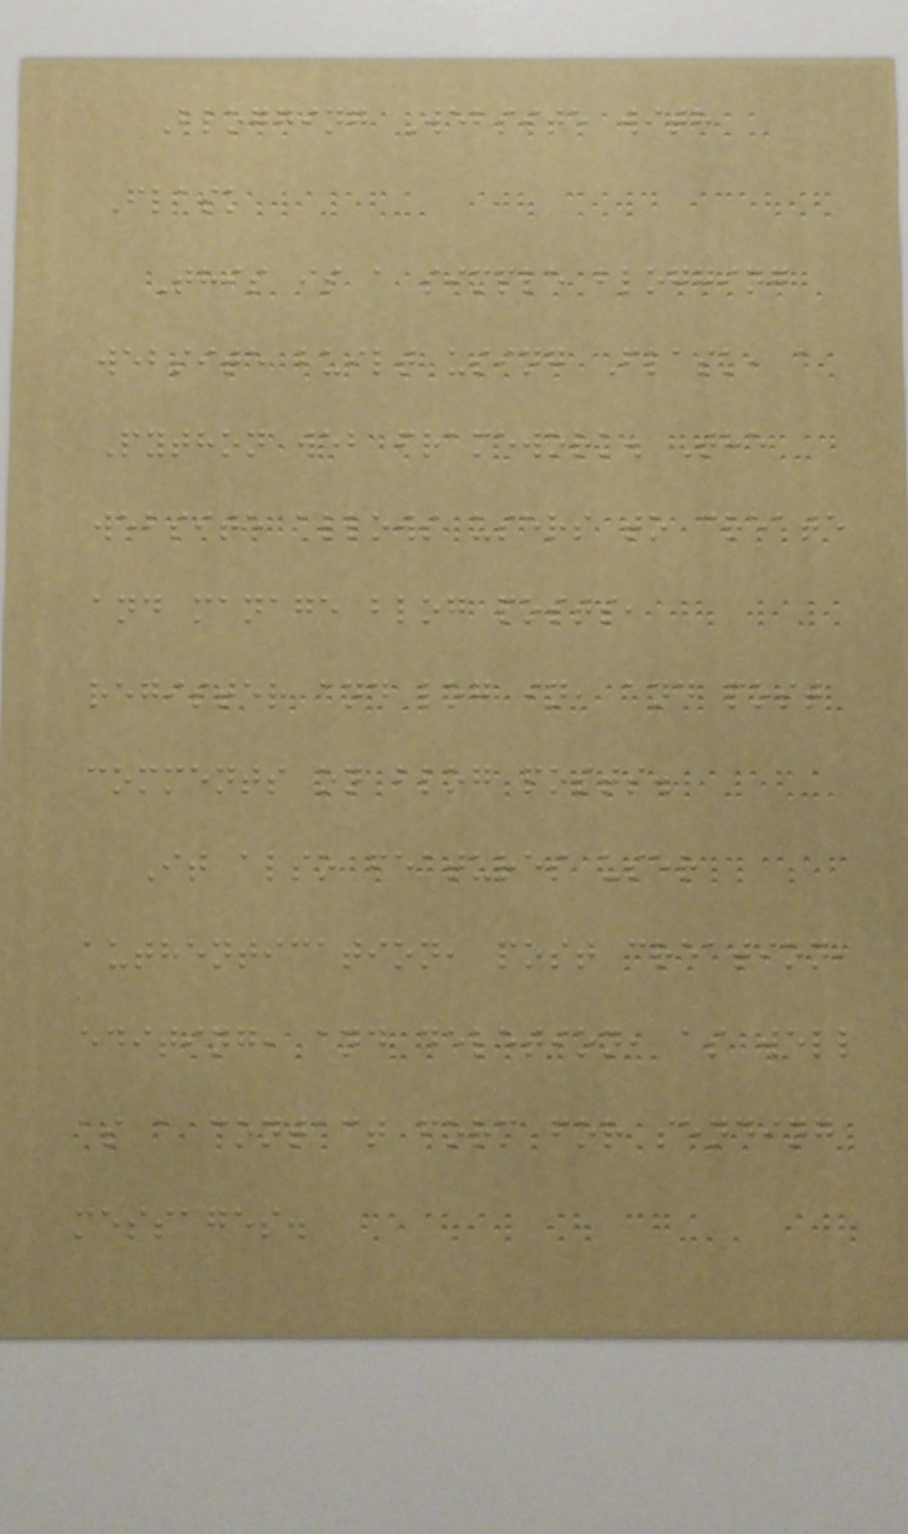Blogging Website with
Flask
This is a simple blogging
website built using Flask, a
Python web framework. The
website allows users to create
and manage blog posts,
register and log in, and post
comments on blog posts.
It also features user
authentication, post creation,
editing, and deletion, as well
as a contact form for sending
messages.
